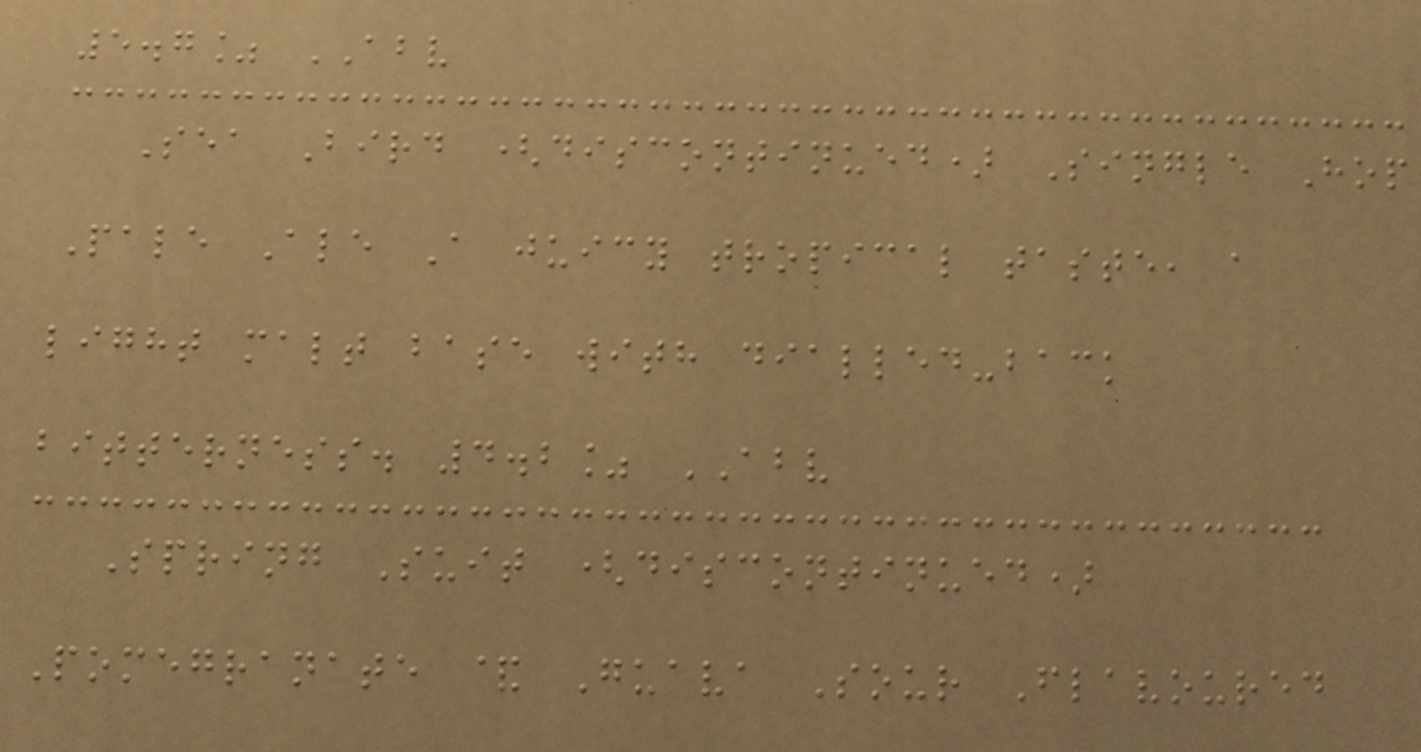5.7% ABV
Sea Bird (discontinued) Single Hop
Pale Ale A juicy tropical taste, a
light malt base with dialled-back
bitterness. 4.2% ABV
Spring Suit (discontinued)
Pomegranate & Guava Sour Flavoured
